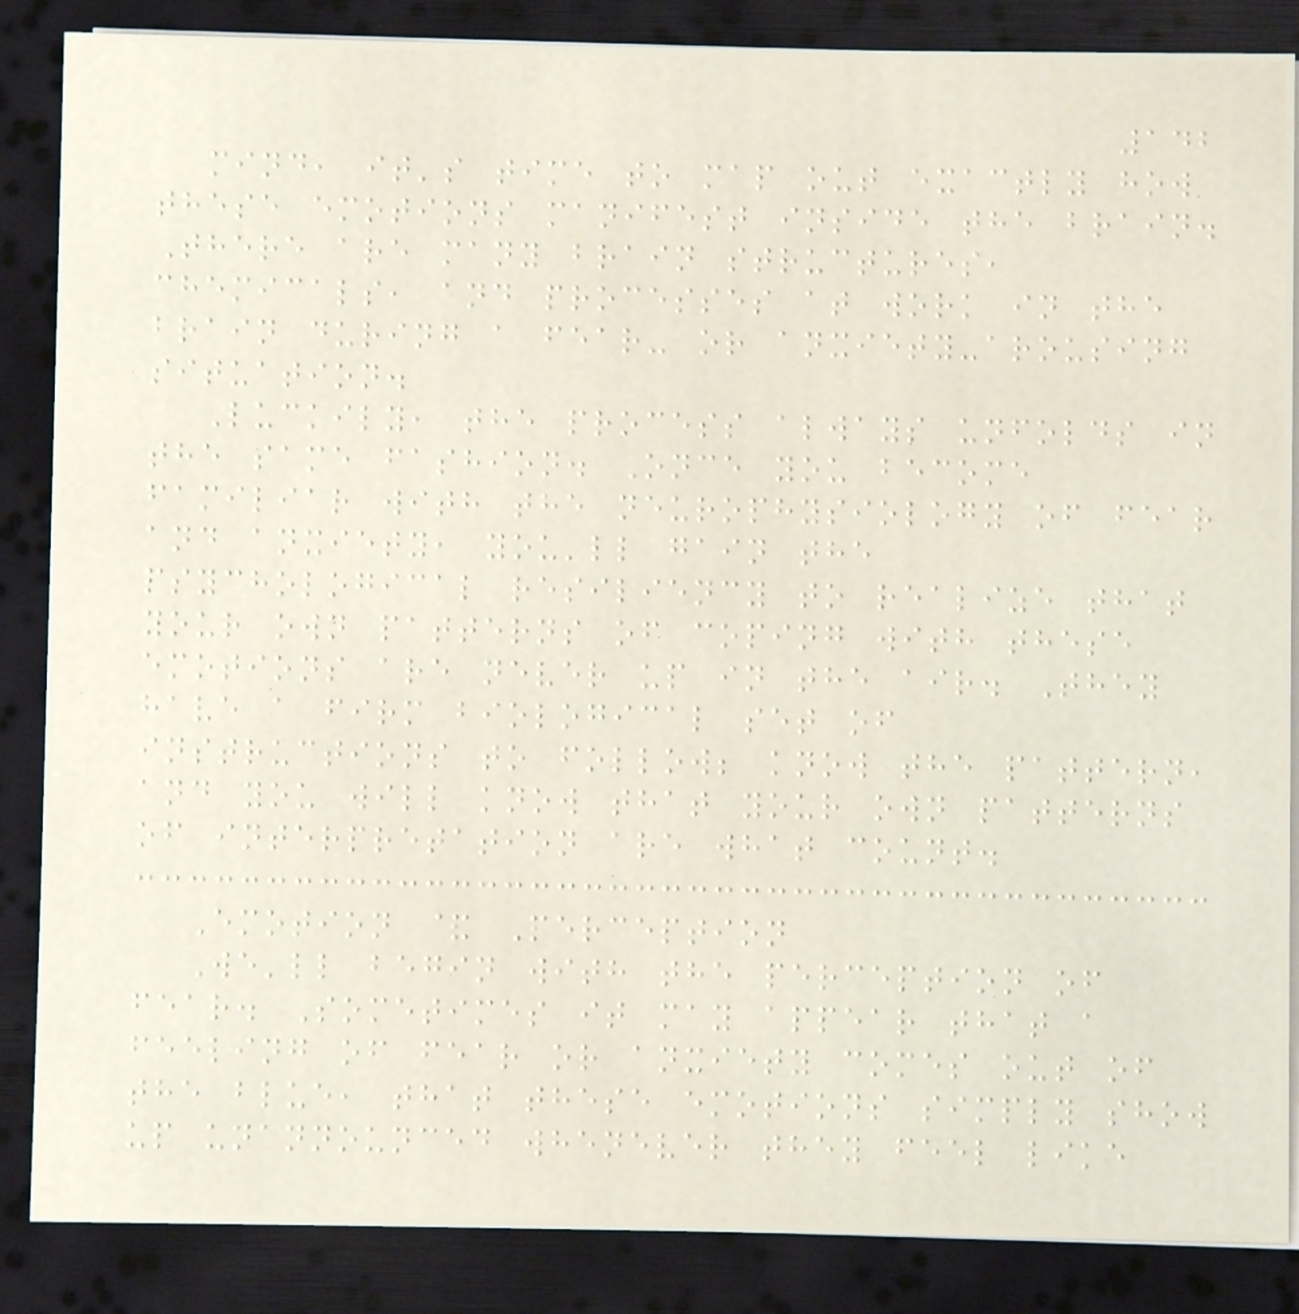142
mind, it's time to map out exactly how
these emotions manifest inside the brain.
There are many brain structures,
chemicals, and processes at work in the
brain during a fear- or anxiety-arousing
situation.
Luckily, the process always unfolds in
the same fashion. Once you become
familiar with the neurophysiology of fear
and anxiety, you'll gain the
psychological resiliency to realize that
your own patterns of coping with these
emotions are never up in the air. They
have a firm biological set of
instructions to follow; know the pattern,
and you will know that your own patterns
of interpretation are what count.
Emotion & Perception
We'll begin with the perception of
fear. Sometimes it may appear that a
feeling of fear or anxiety comes out of
the blue, that these emotions simply show
up unannounced whenever they feel like
